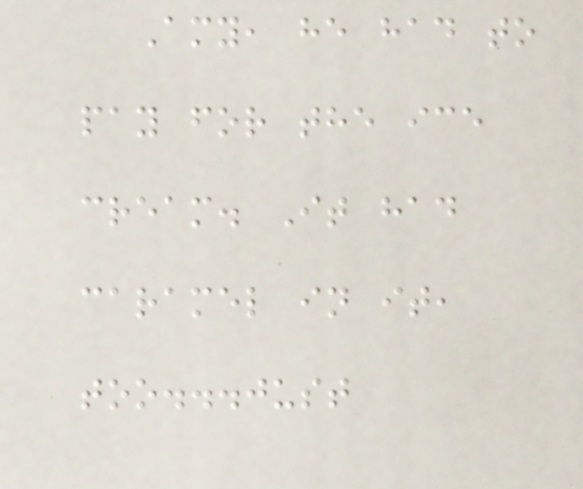Amy, he had to
pay for the ice
cream. It had
caramel in it,
too...just
